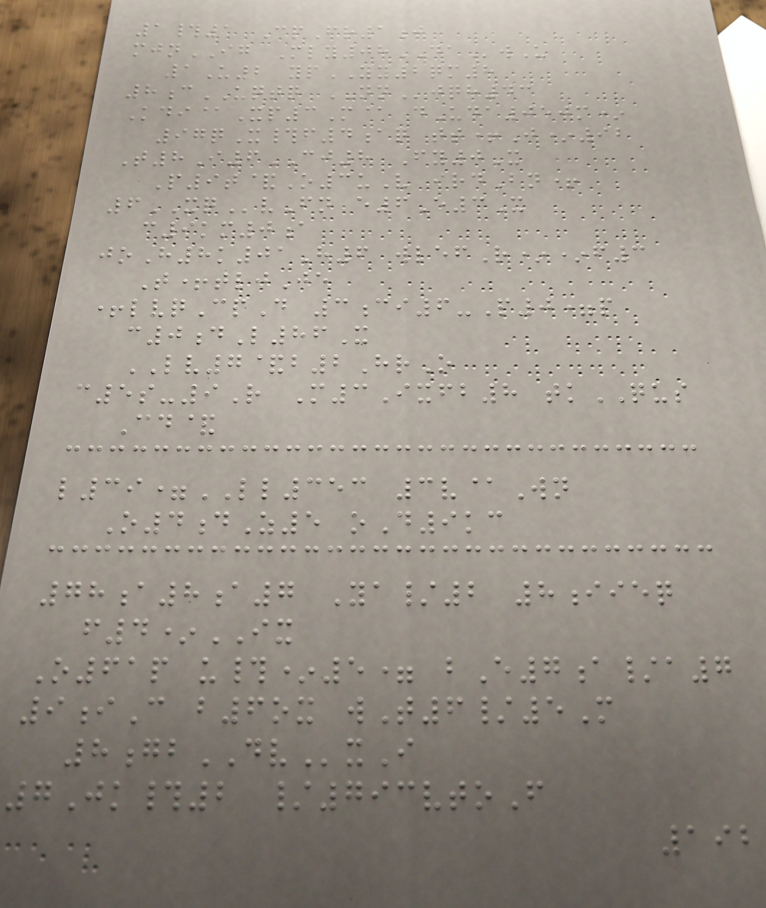1#1 CpFr1j
mjnIG Mly08DAwU
1U2 ypYY2qm8
8cUQTQ NNjqh43
Kdi@Xp3M@ dUda050m*
97qX#f4aq tt+J*92
T8I6CJ8 Fy0X
P9t&O3uV irdBn+
6XQvFn e6E3X
c9km0a
joH8k01H6 wlefR**f3
T+tljJe
+lvqCpD 3ci6-P0=p
c0dL86X
LV7&b2HrO
c5s-9R M3Ixfb8 tkQUS
Cd&
l39=LL353 3v@Wn
O4dZ5 oD9kc
78a8a7 Ya/2 8iieq
f4*IX
O61p u#*5= bE7a/a7
9iC b6ox wT6/5M
8gbDVxI
7Jk#2 /793vtoF
192
